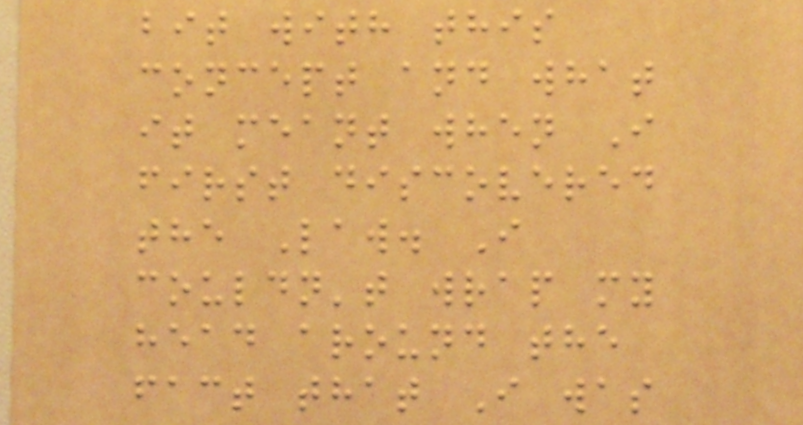bit with this
concept and what
it meant when I
first discovered
the Law. I
couldn't wrap my
head around the
fact that I was
